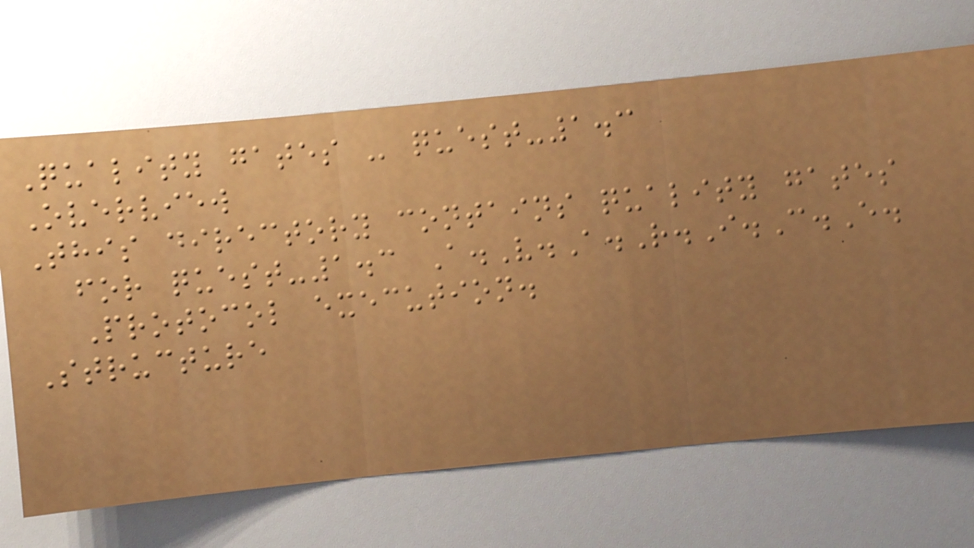Quality gates - quest-1.3
Overview
This directory contains quality gates
for quest-1.3 A.V.A.R.I.C.E.
Protocol execution.
Structure
